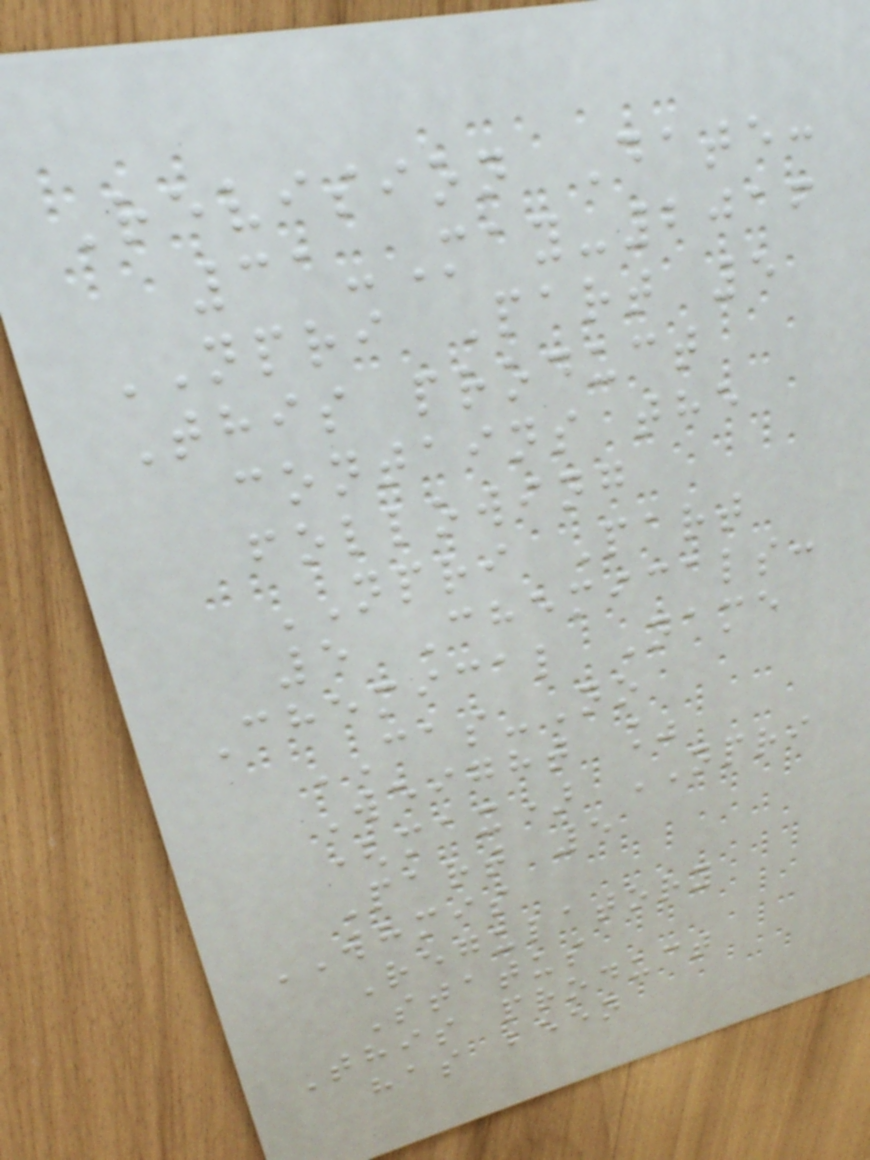Revision Date:
31-May-2016
NPRI Part 5
This product
contains the
following
NPRI Part
5 Chemicals:
Chemical Name
CAS-No
Weight %
(max) NPRI
Part 5
WHMIS
Regulatory
Status
This product
has been
